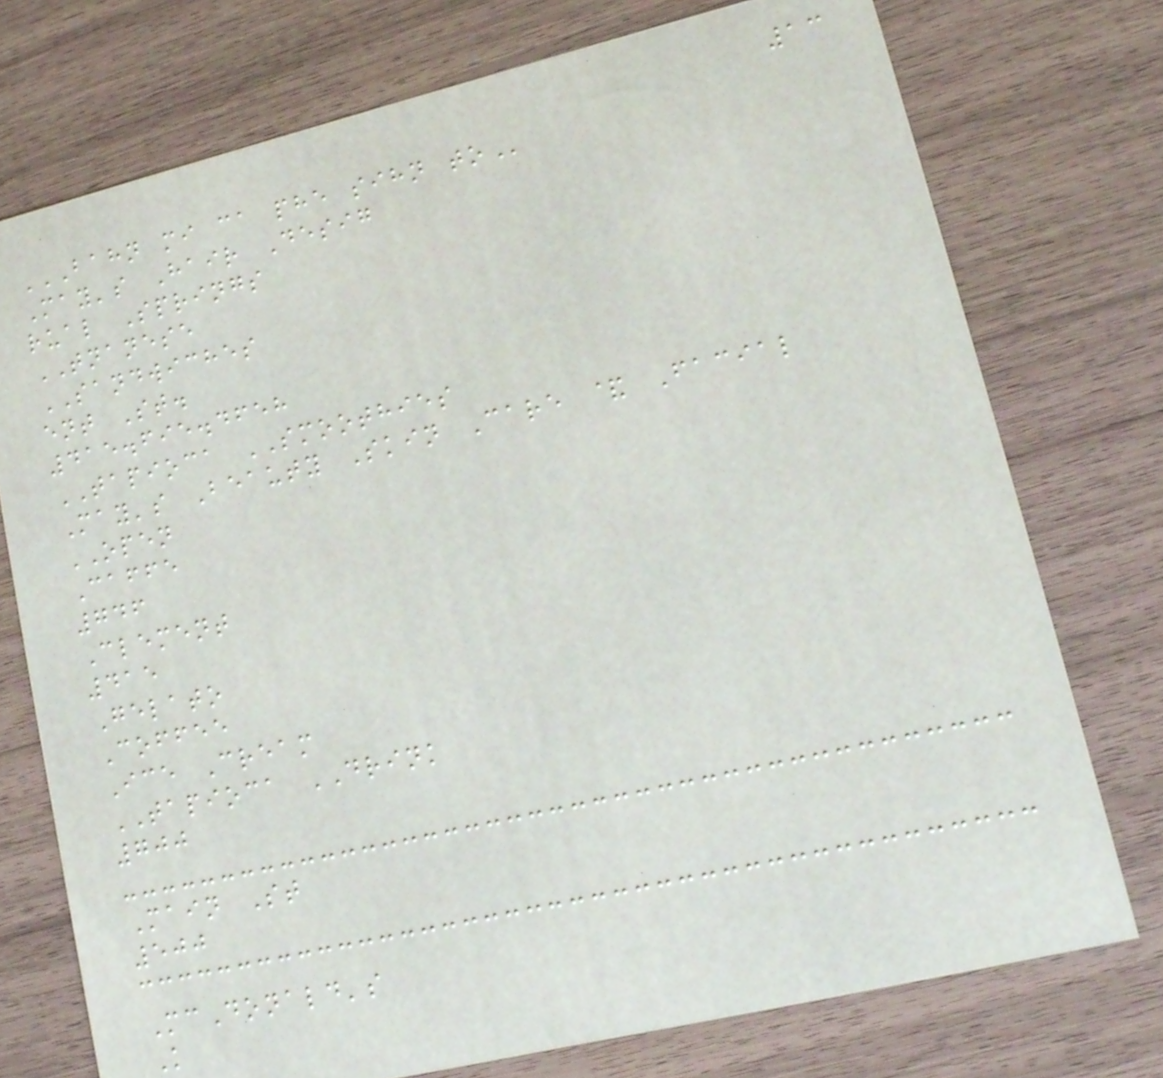13
BAHN MI CA PHE SIHN TO
May's Hair Desig
rual Springs
TNANESE
SANDWICHES
ent St.
415.695.4658
TAPIOCA SMOOTHIES
May's Beauty Skin Care & Facial
OPEN
Caffe
746
Clement
415
Gelato
Coffee
Ice Cream
TAPIOCA DRINK
700
Main St
500
McDonald's
K
